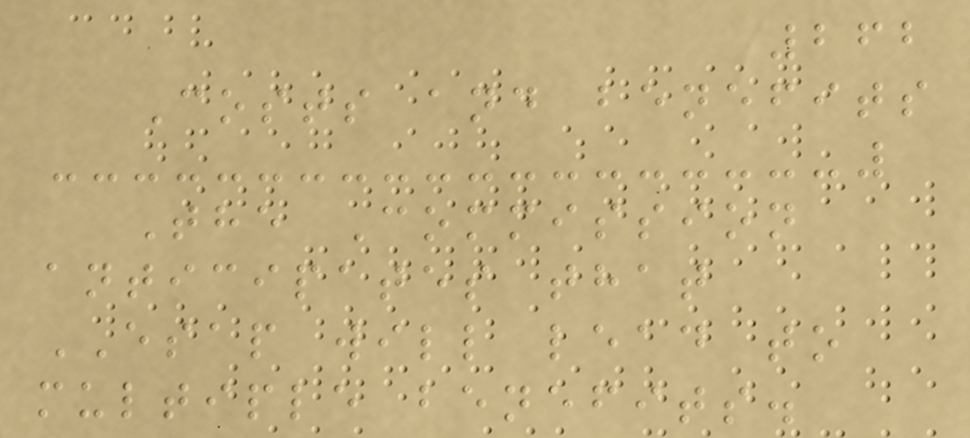262
Costs and benefits
The Commission
anticipates that
ESAP will lead to
multiple benefits.
